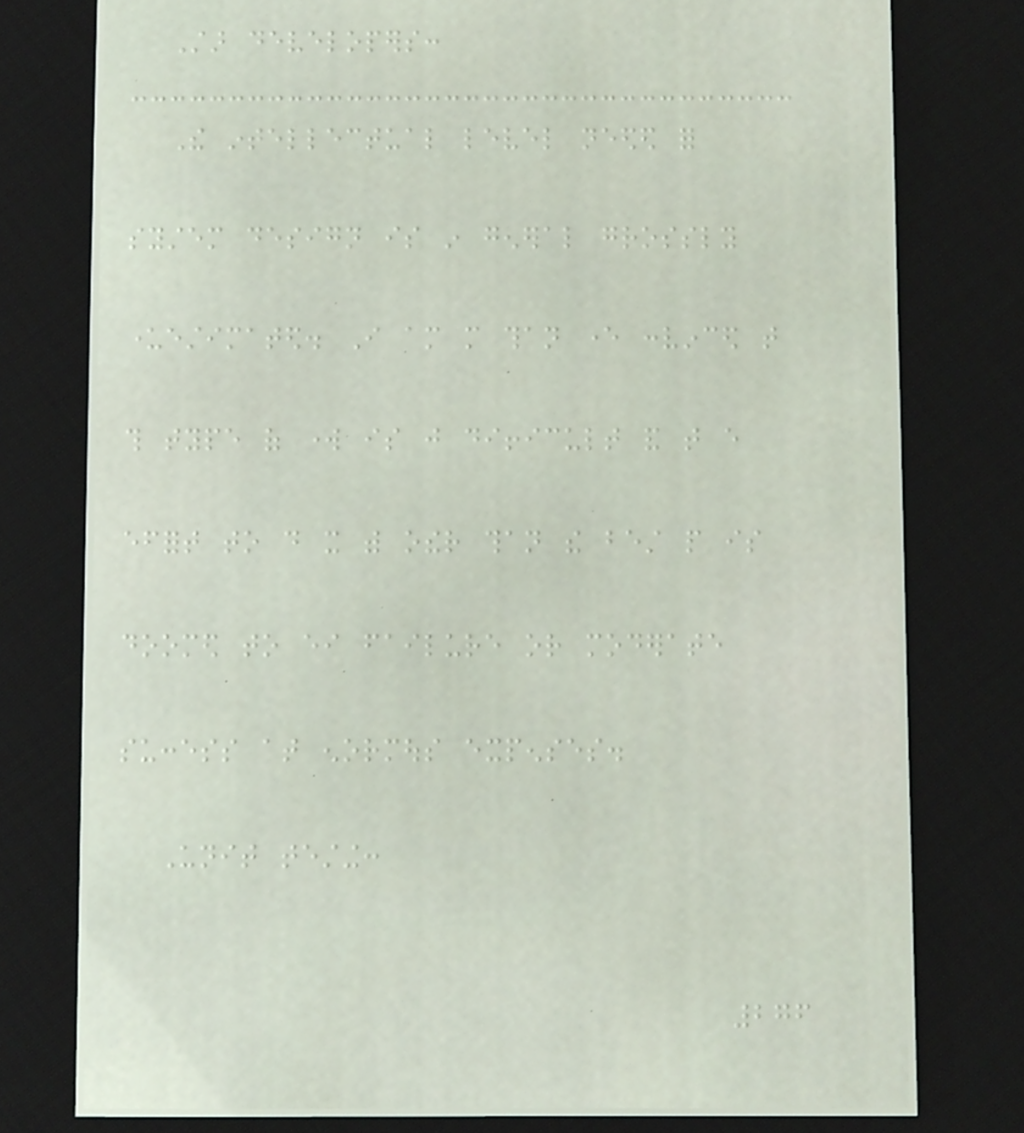Star developers:
The intellectual level needed for
system design is in general grossly
underestimated. I am more than ever convinced that
this type of work is just difficult and that every
effort to do it with other than the best people is
doomed to either failure or moderate
success at enormous expenses.
Unit testing:
276
